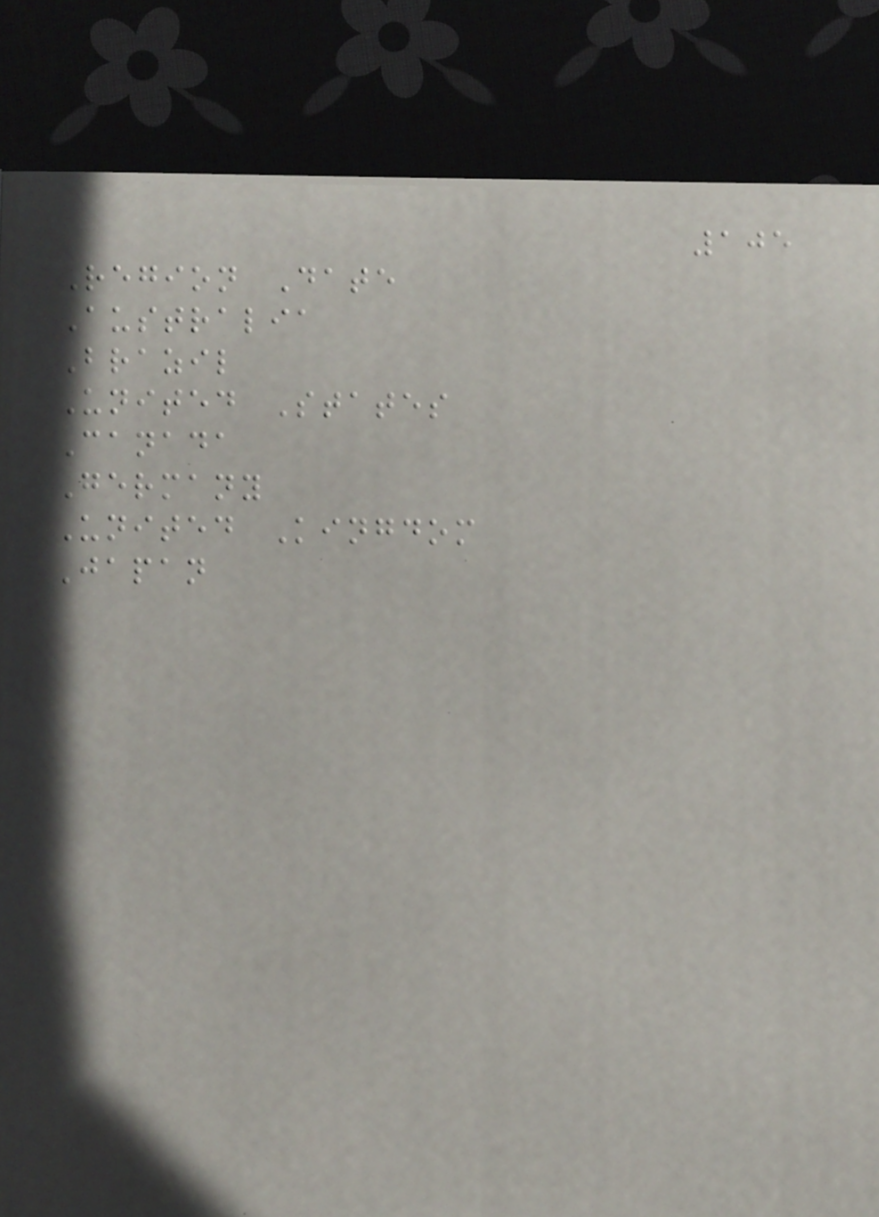105
Region Date
Australia
Brazil
United States
Canada
Germany
United Kingdom
Japan
